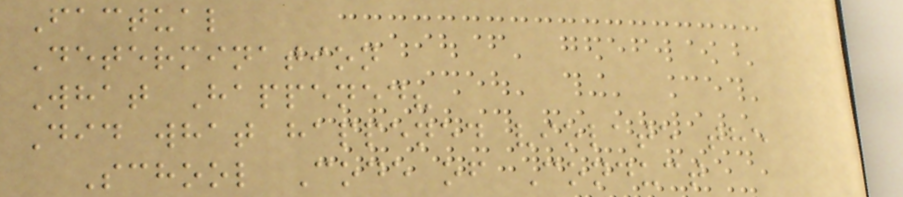Factual
Determination
What Happened?
Did what happened violate the
School Code of Conduct
